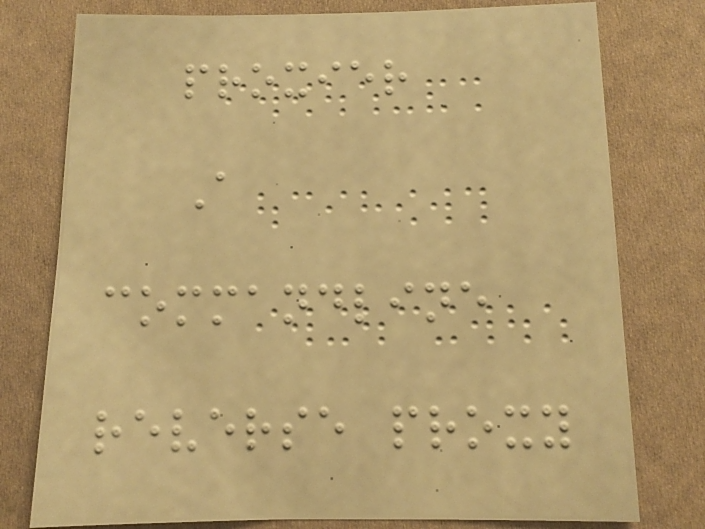proxier
A
commandline
reverse proxy
